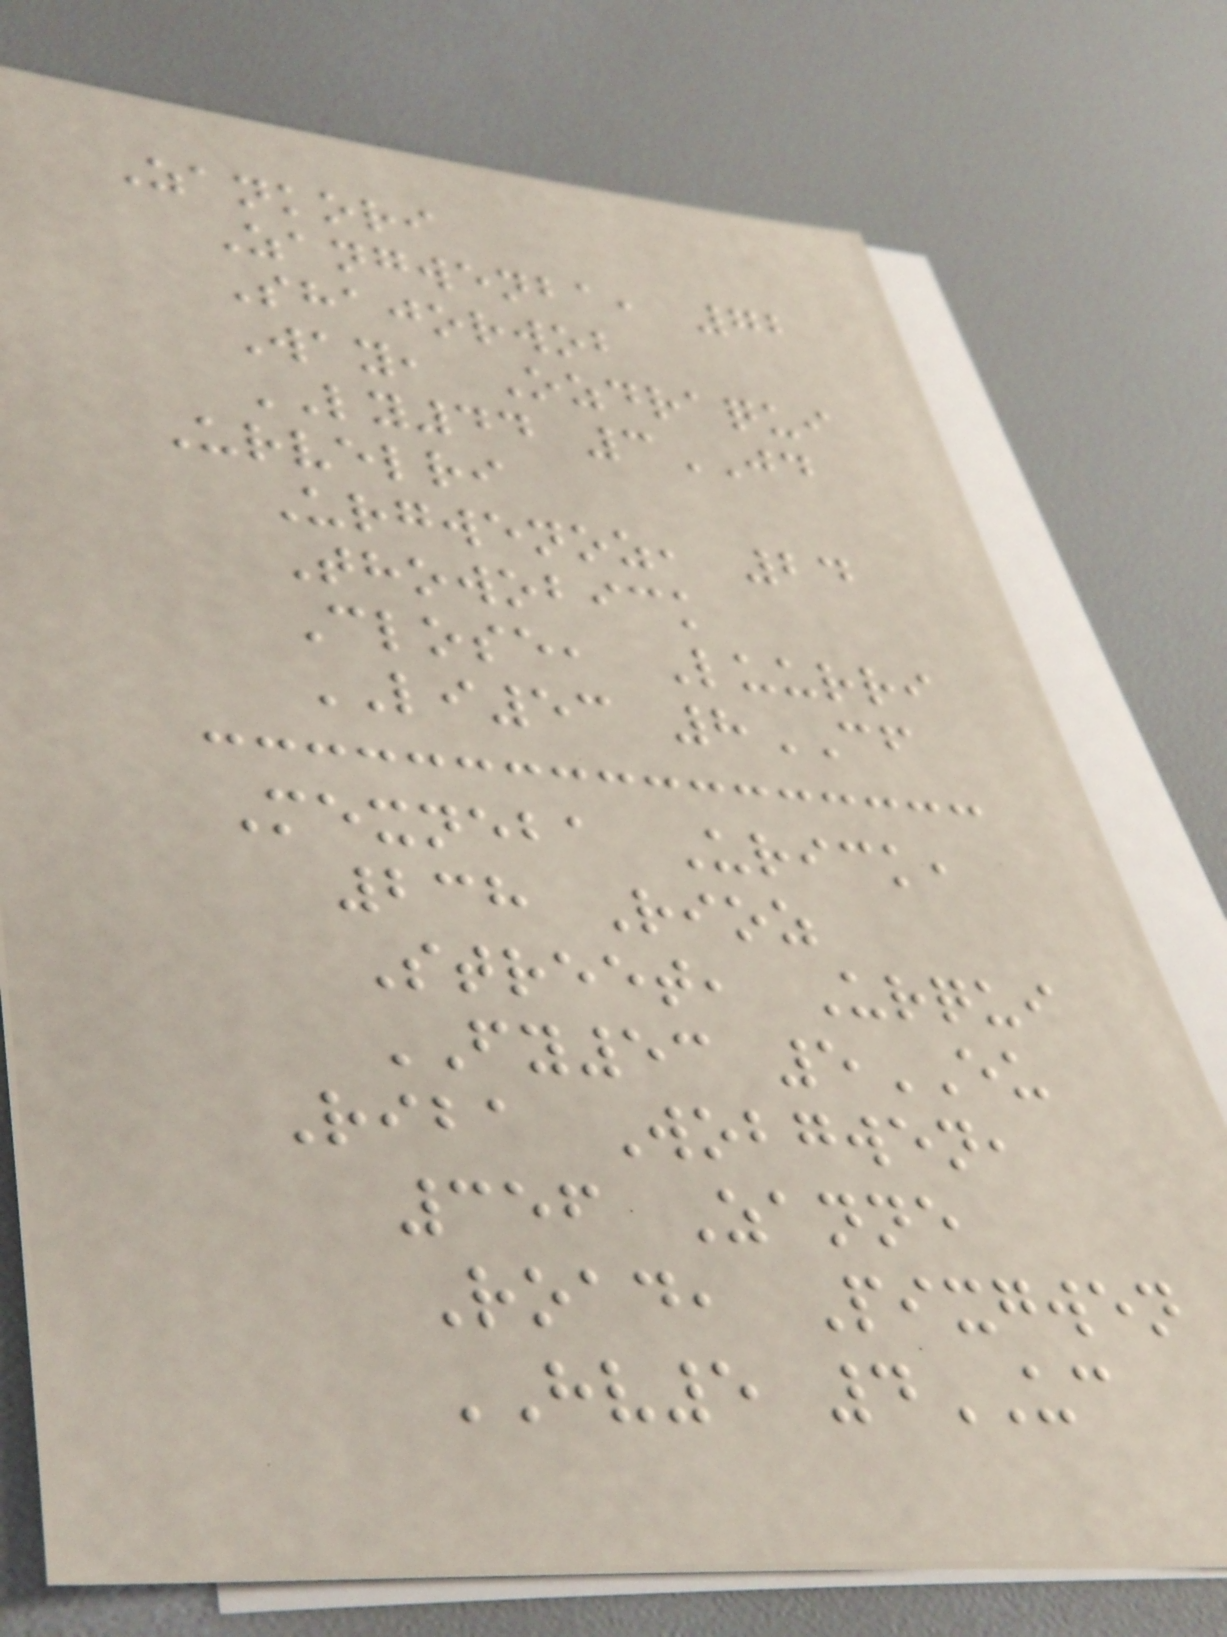Zankori
Zangwenba, 72
Shajorwob
Way, Ozdraqui
LY44 3JD
Urvelri
Urgwenoz, 24
Thowobick
Close, Luurri
LI53 8CF
Mexneba Urick,
238 Rioz
Street, Urqui
FY53 5EU
Riba Wobgwen,
356 Zanne
Road, Pixgwen
HV5 4UC
